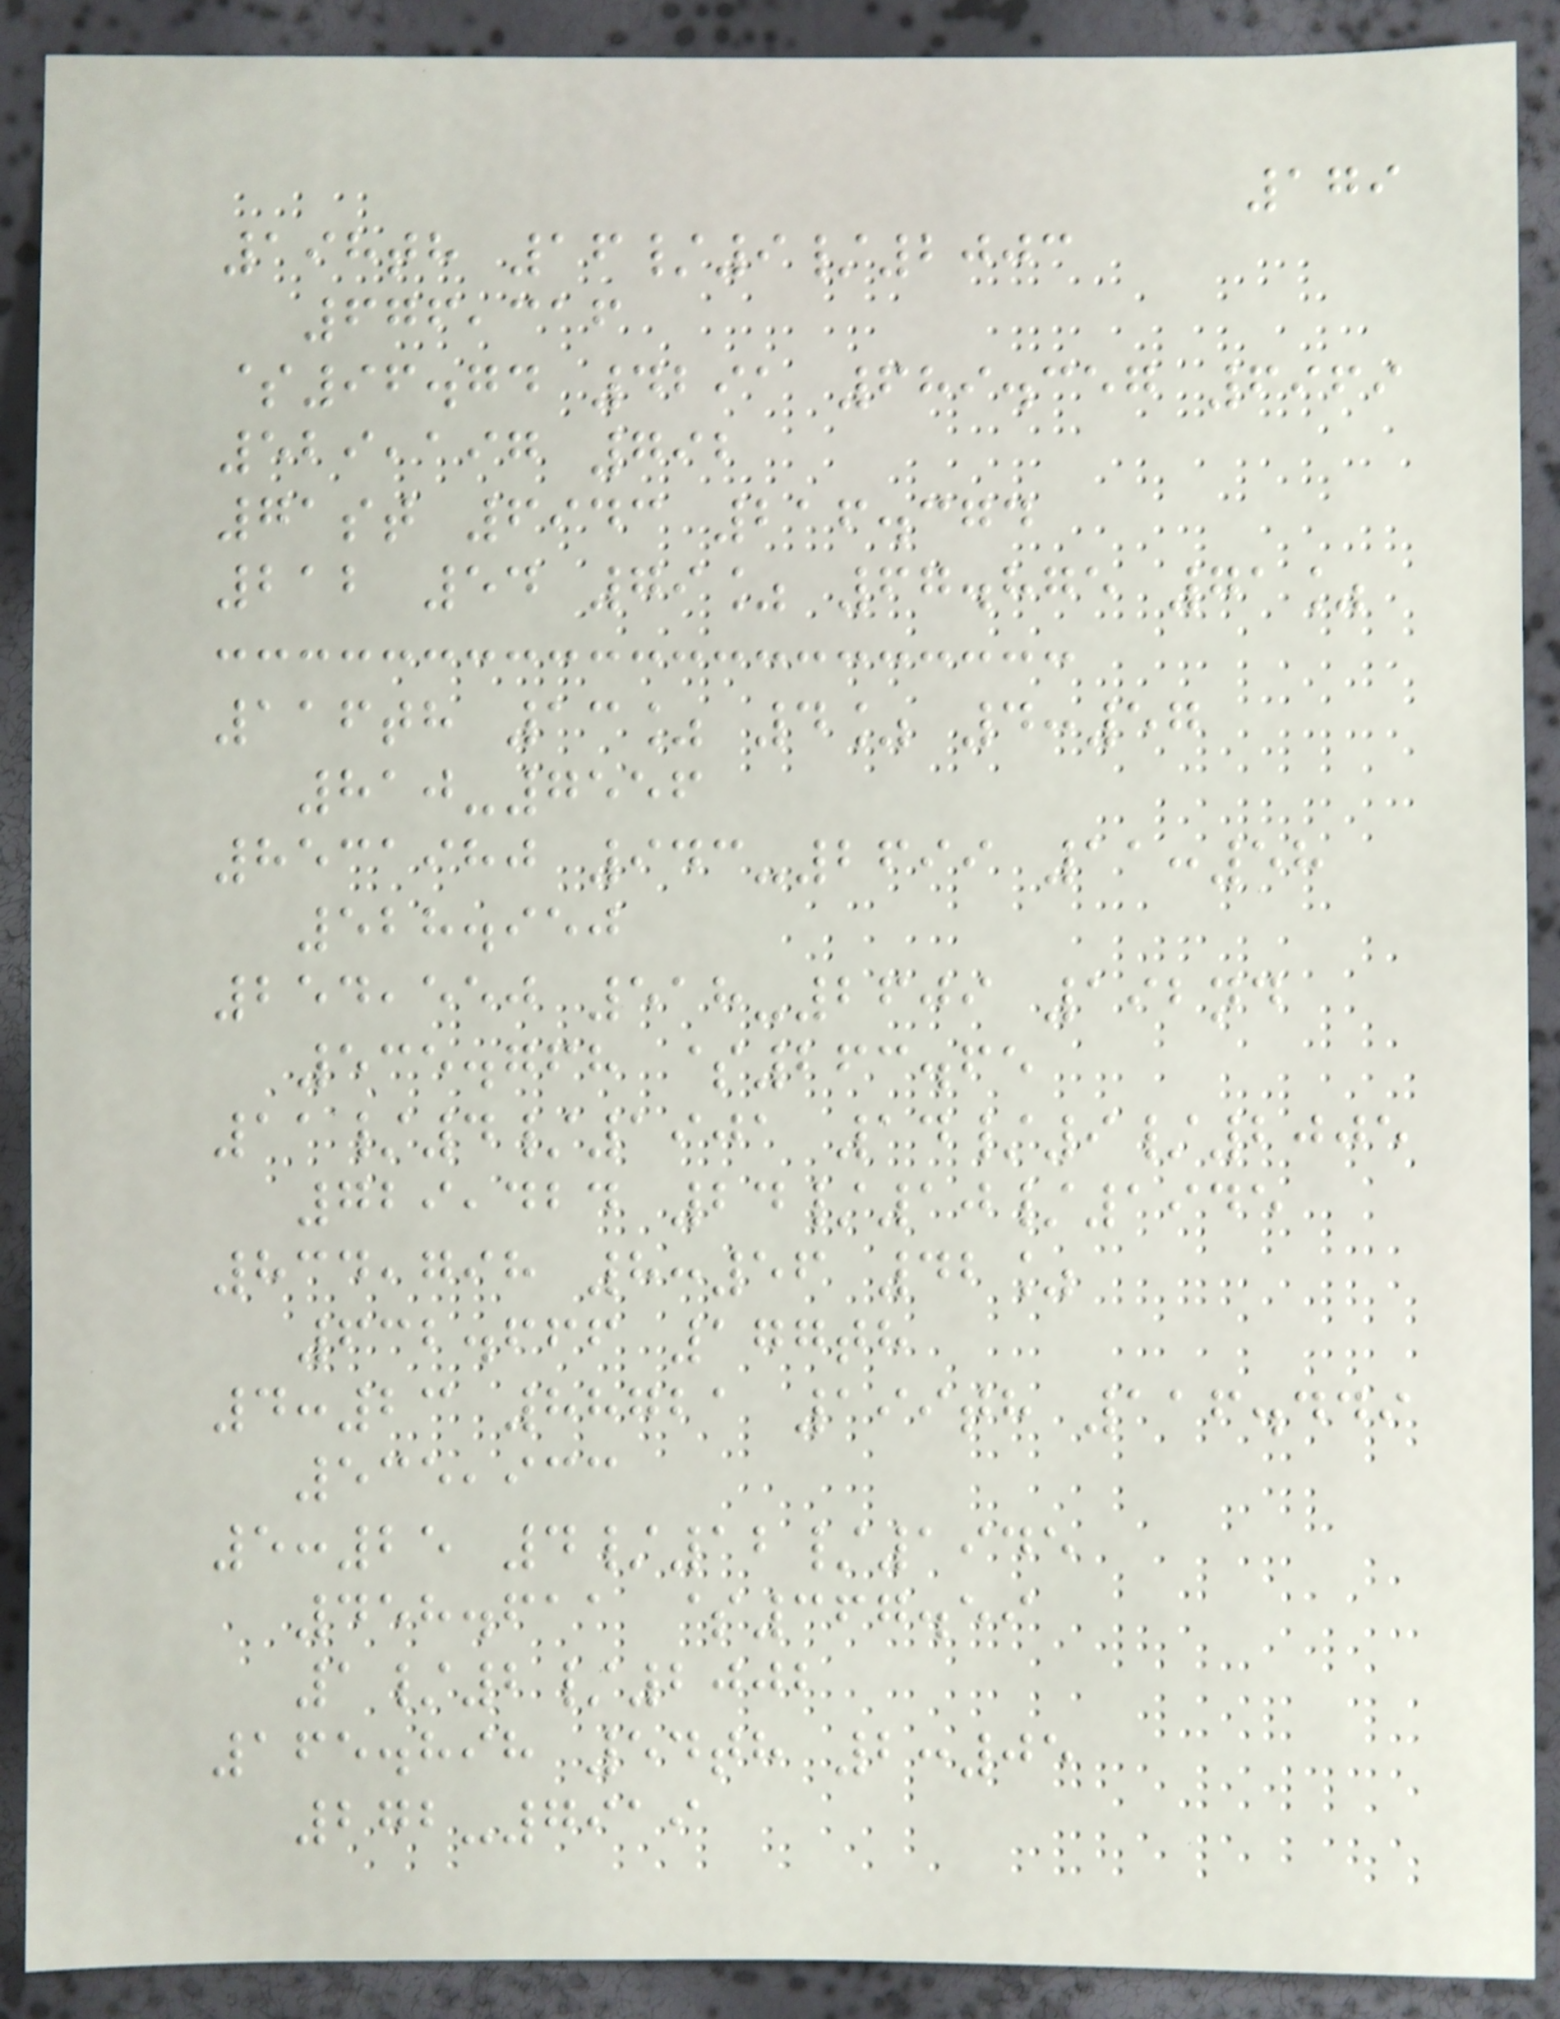179
198th 16/9/2003
676,316
$96.74 4291 689.357 6969
529,197 792
71st 6943 216.374
212 54 79% 67.875 71%
116th 13% 4% 4:57
810-7556
8531980 943-2699 11:58
528.950
254,550 518-2609 192nd
535.768 $263.65
11/4/1901 14/9/2005
729,424 24/10/1945
834,798 8:56 42%
632.666 177th
4:23 88721 199th 116.449
535,933
5:25 4/12/1945
458.611 $367.59
1/2/2002
165.898 54th 2:05
272-7919
